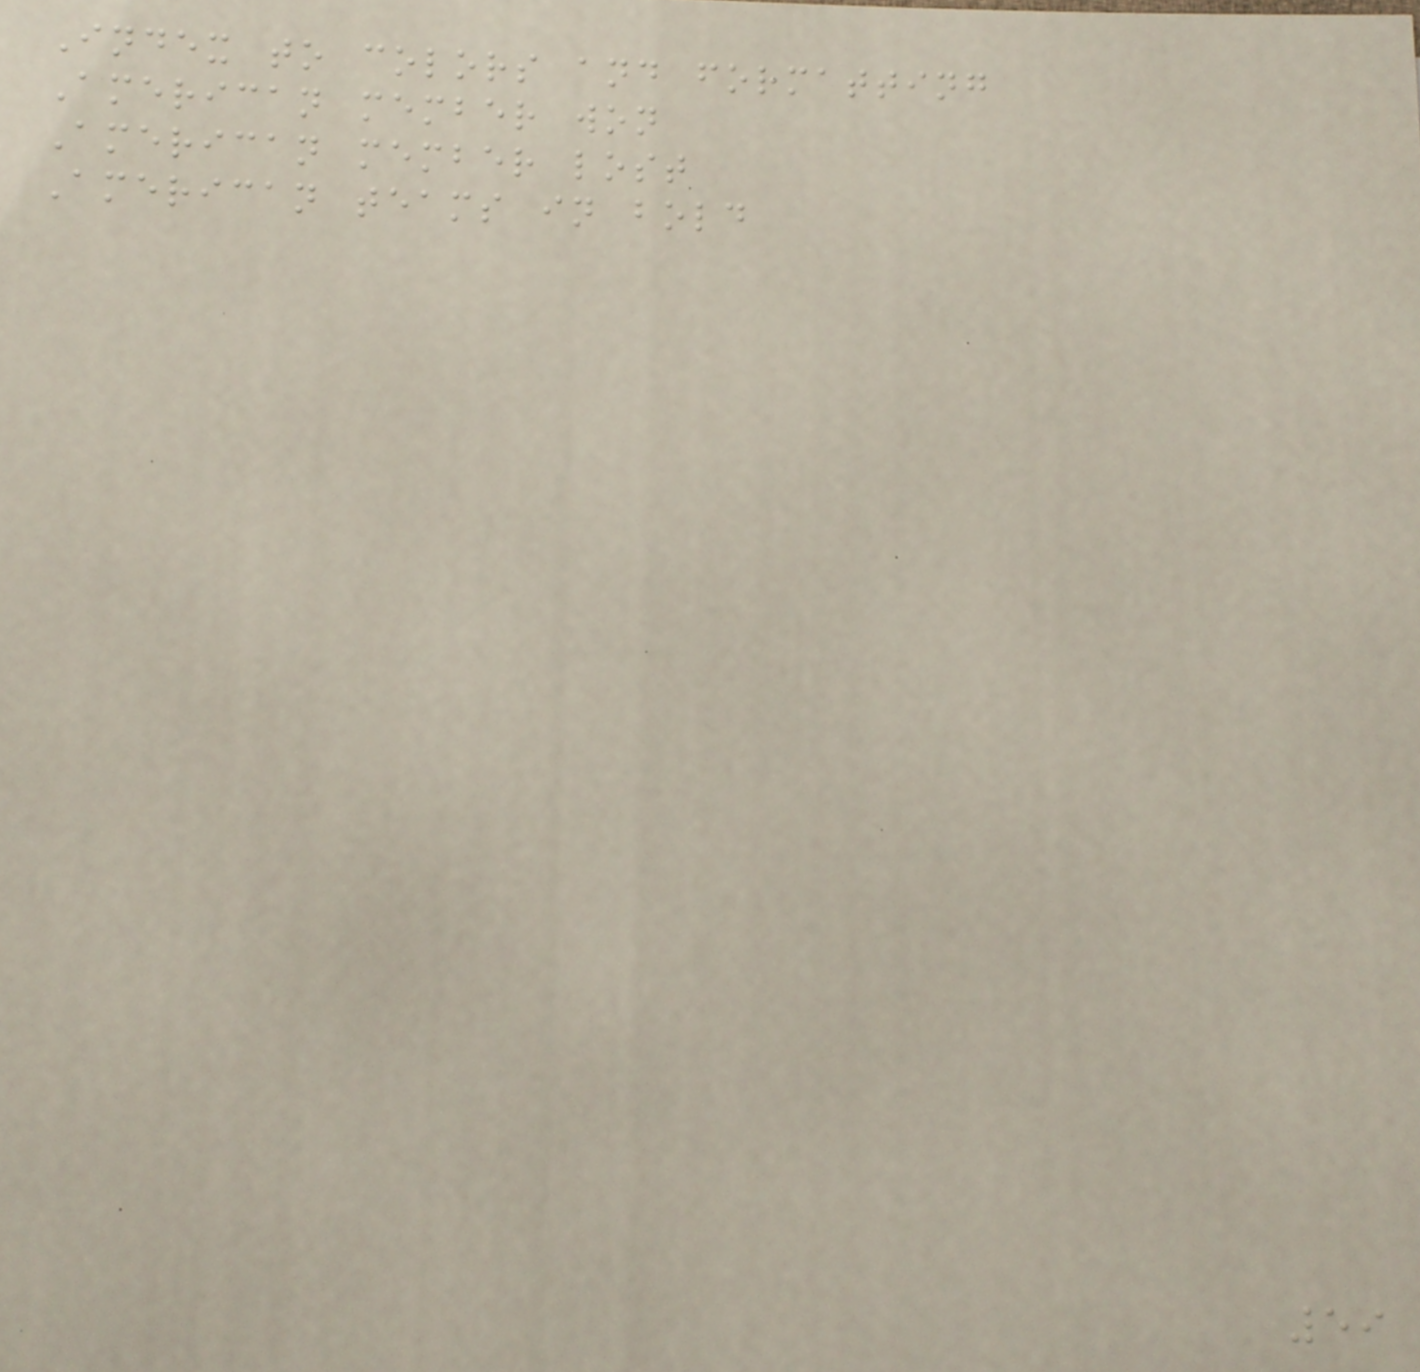Index to colors and formatting
American member won
American member lost
American teams in bold
59
